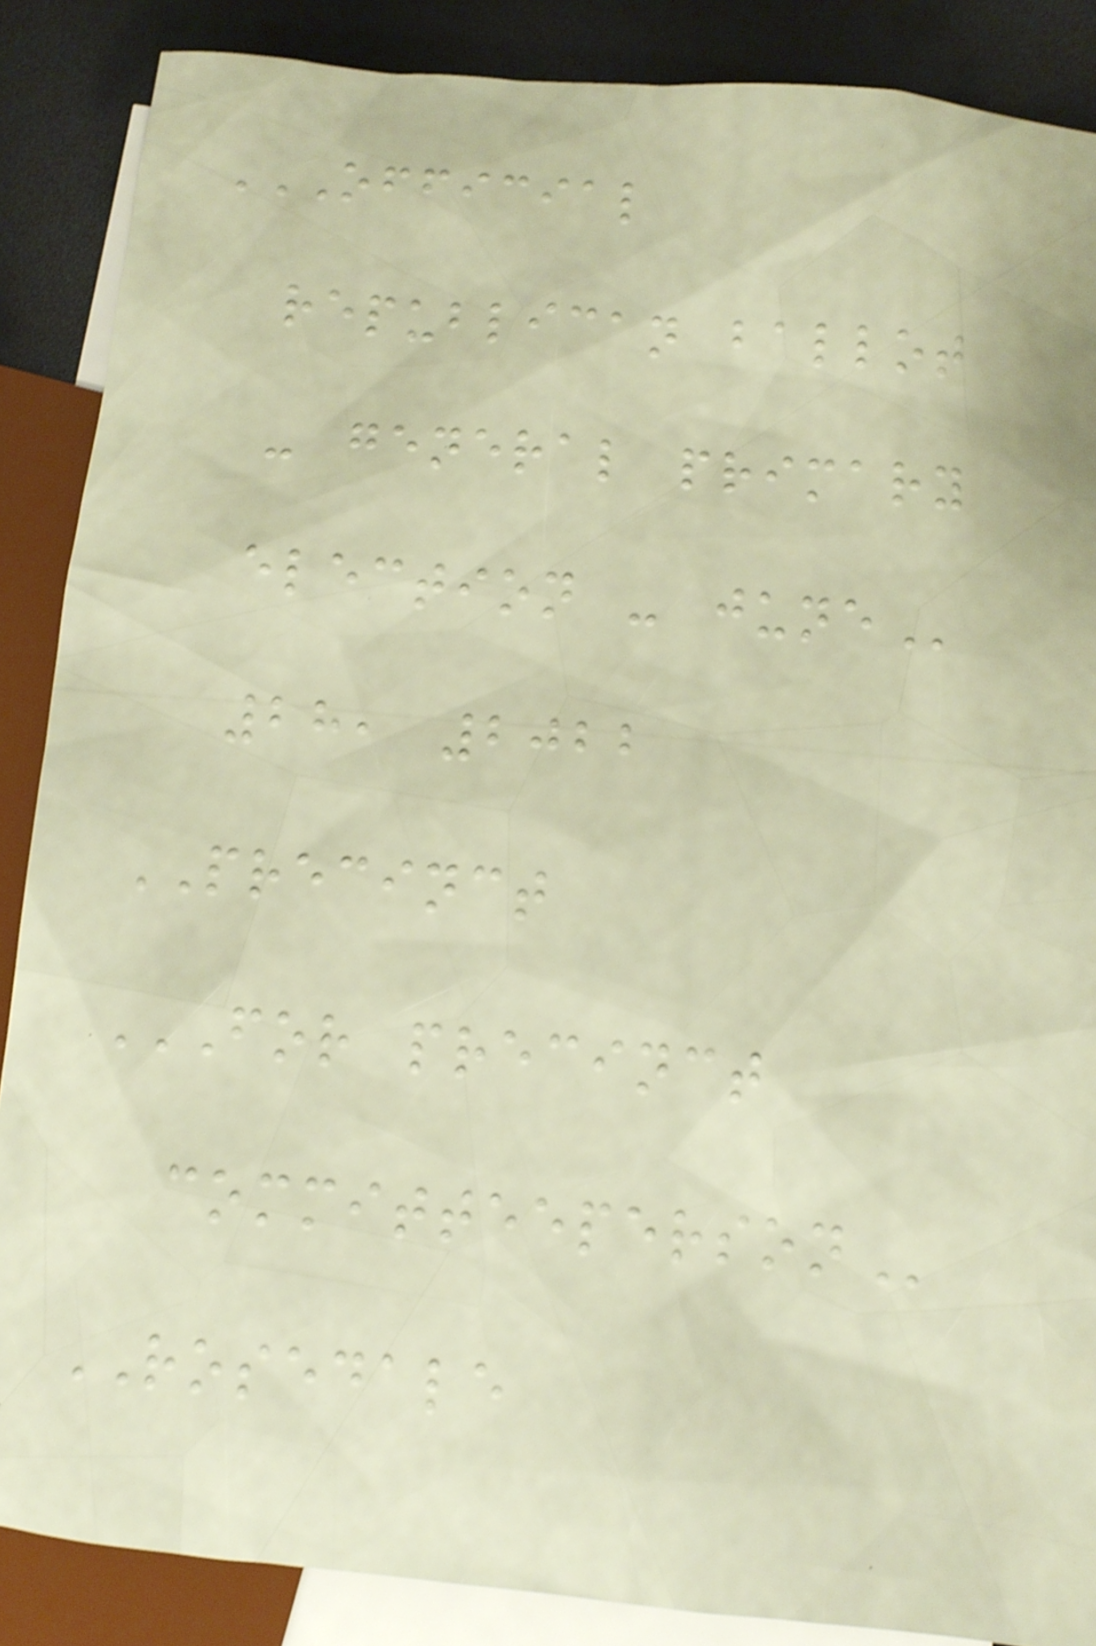OFFICIAL
REPUBLICAN BALLOT
- GENERAL PRIMARY
ELECTION - JUNE
28, 2022
PRECINCT
FOR PRECINCT
COMMITTEEPERSON
ROSEDALE
